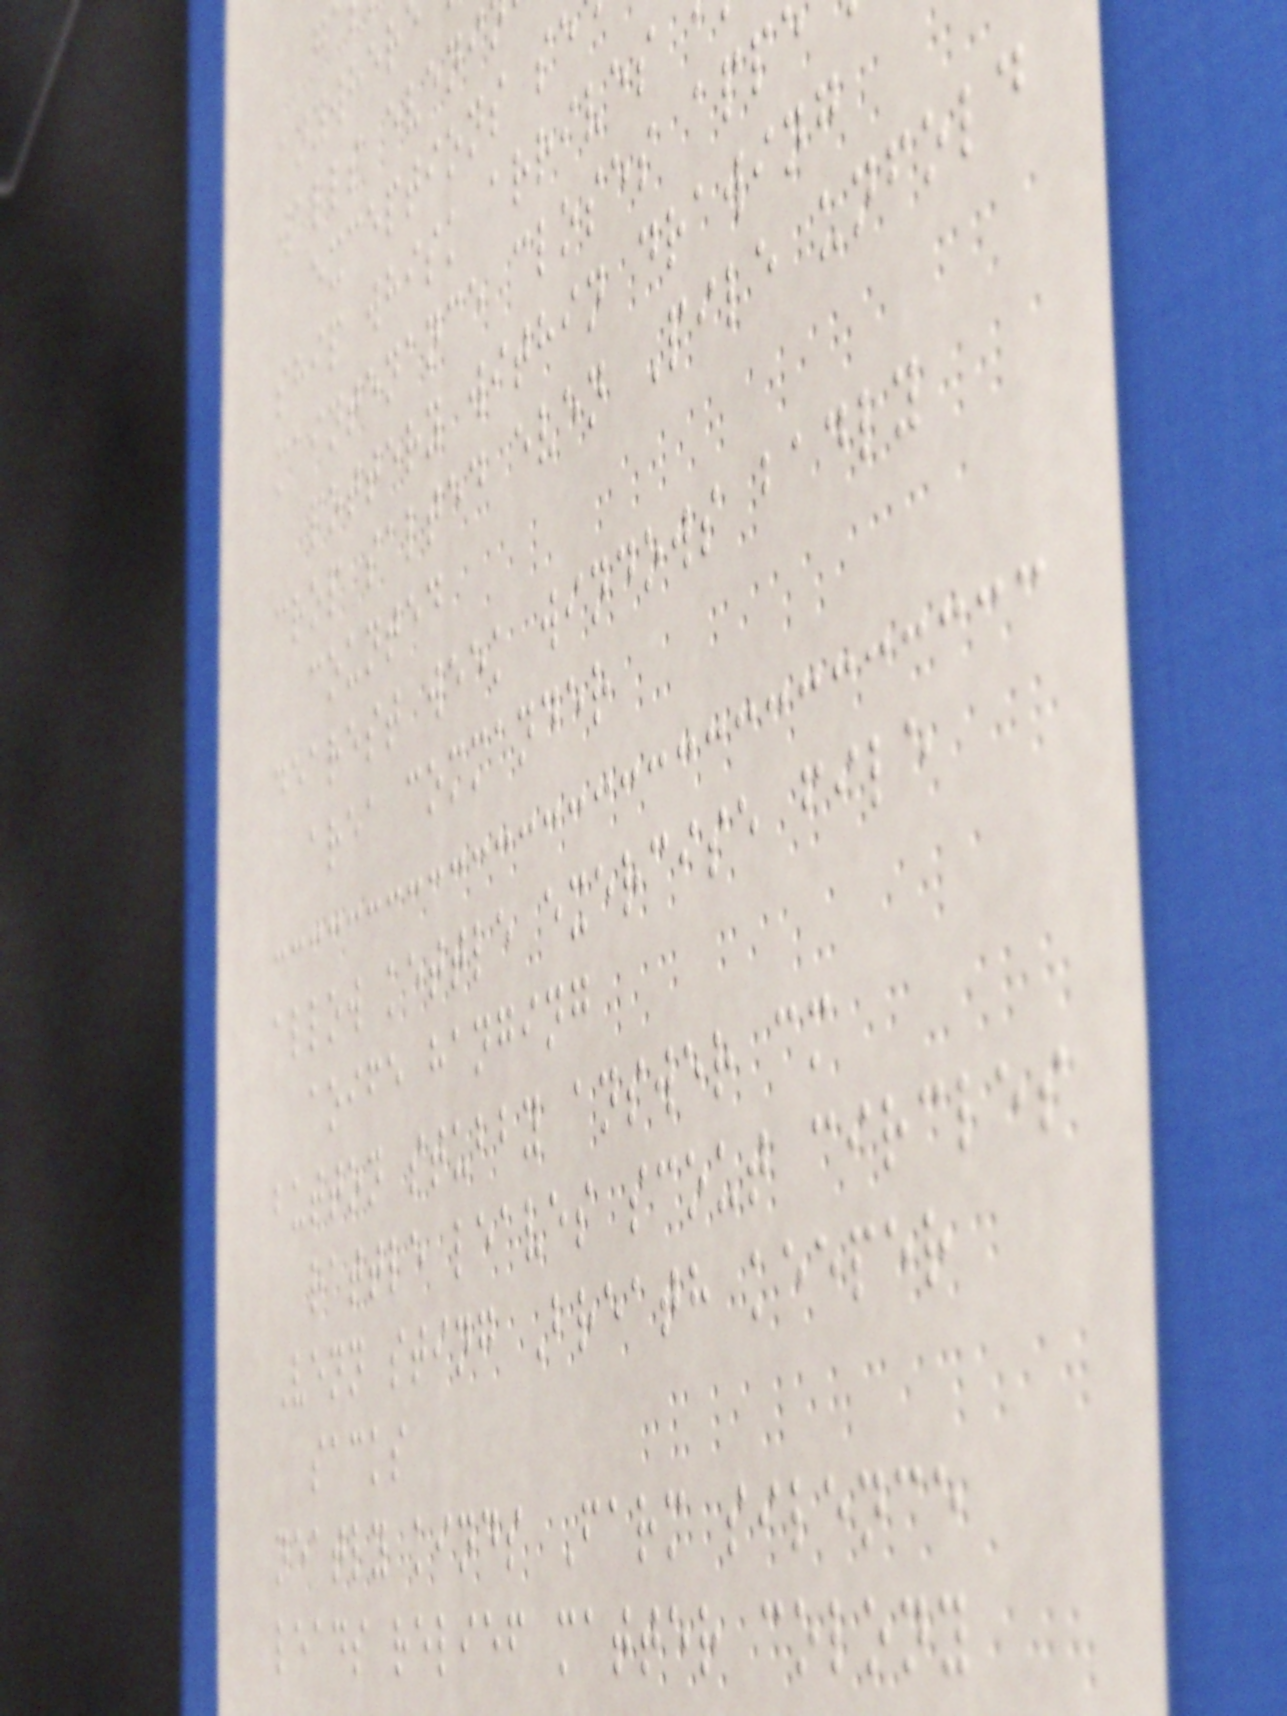anywher
walls eveni
exceptions se
ship whisk arrives
maintenance closes app
pottery within drawing
crop salted even Pile unfold
counted
dearest week windows badly
area commander
allow kettle exercise file
aoife hanging
button stubby answer cm
rattle leaves scout circles
Venn sting Breath keeper
sacks
neatly kinds Farm silence
leads relief matter colony
